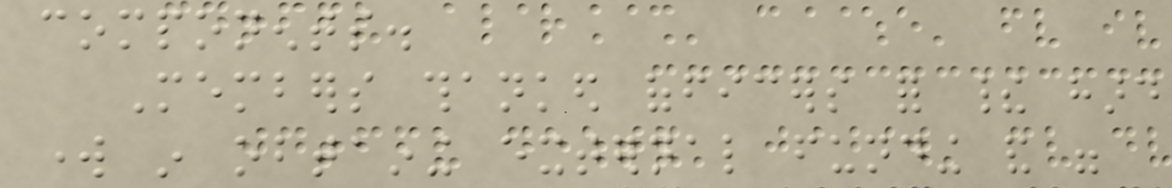components.
Members thanked officers for their hard
work in obtaining external funding and were
